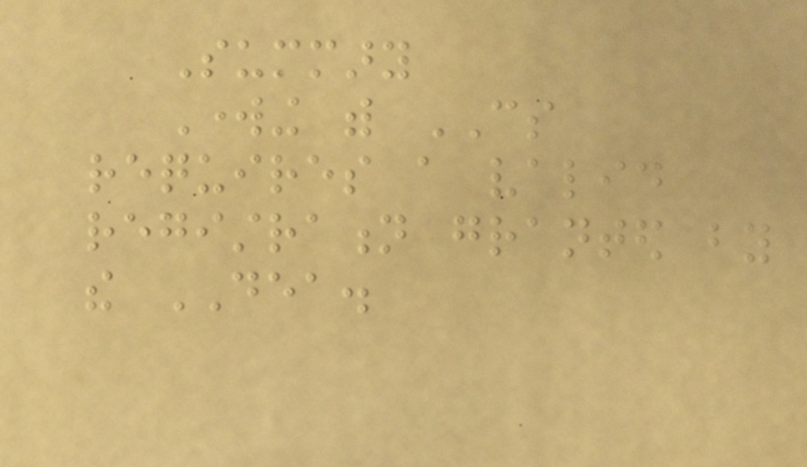Summary
Working with CS
requires a valid
registration granted by
the DEA.
